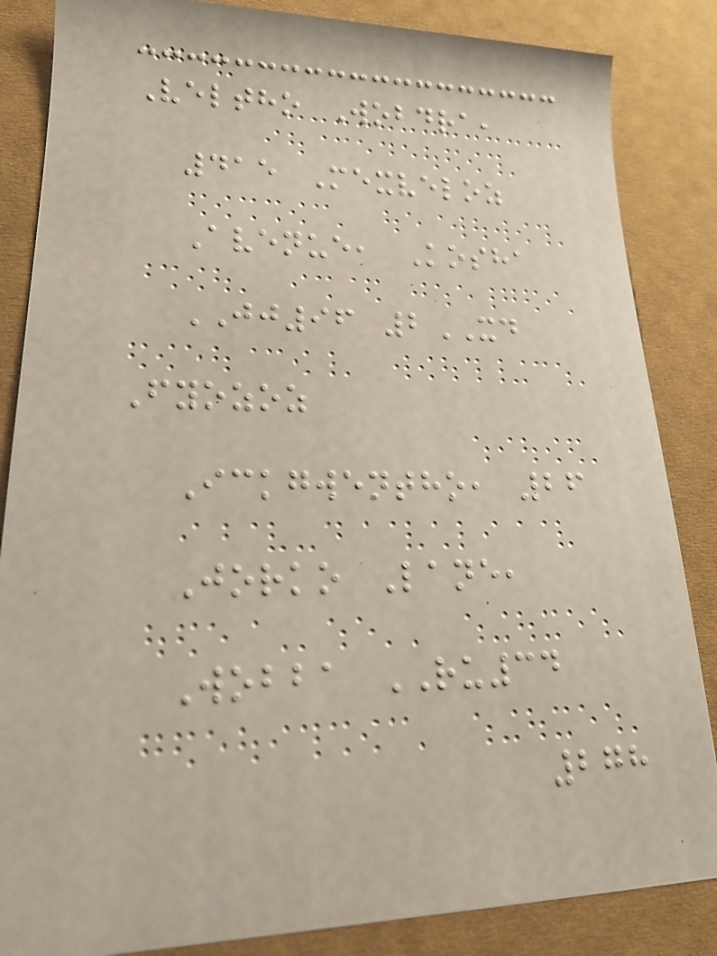Veltho Wobdra,
415 Mexveloz
Avenue, Kosha
JJ96 2XD
Fyozoz
Ickgwentho, 26
Jorko Lane,
Wobba RU34
278
